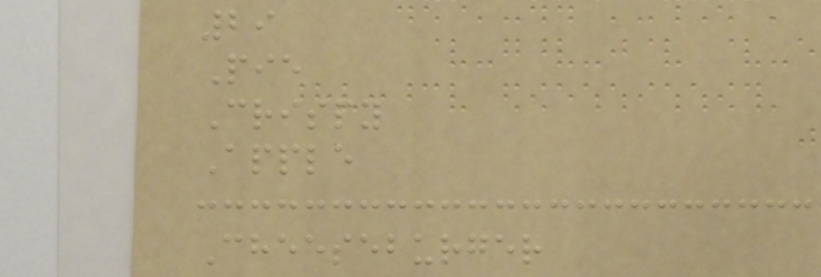29
Pie
Crispy
Apple
Cheeseburger
